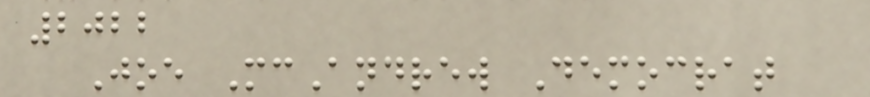2022
Joe McAndrew Democrat
